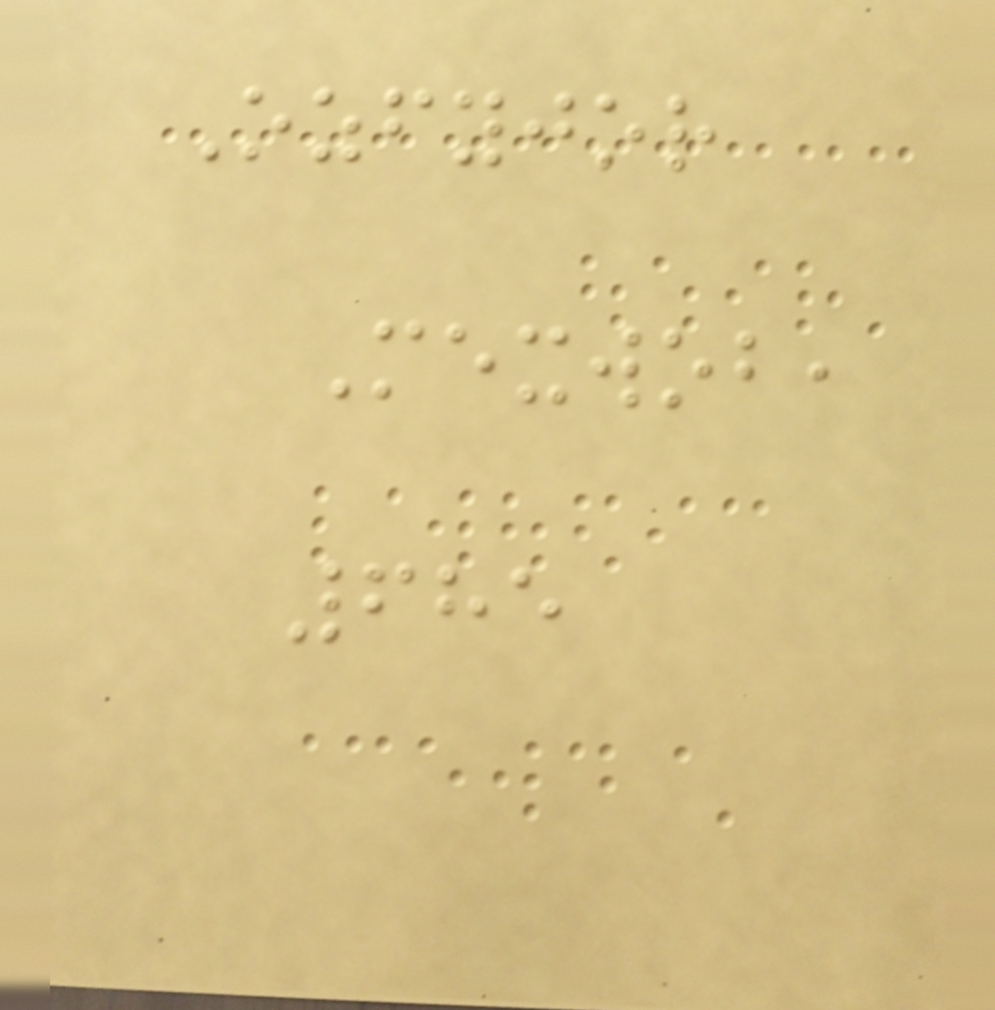Ozfyjor
Mexwob,
685
